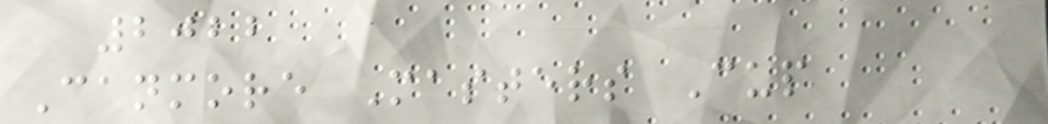2022
Canmore Masters Cup
